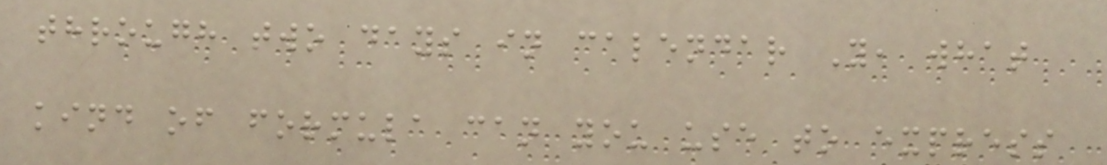through two days in calendar Y, what
kind of formula can you use to express
